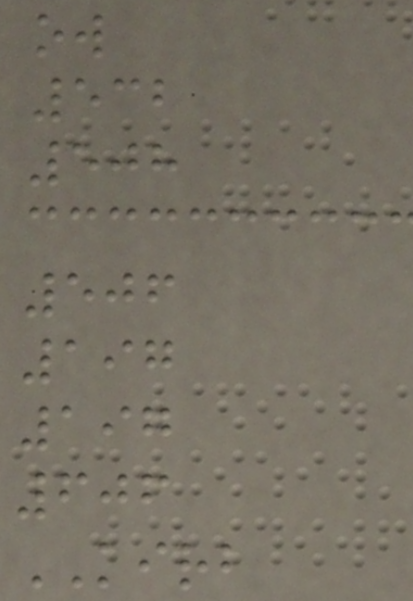ow
532
508
506
197
197
606
KIRB
